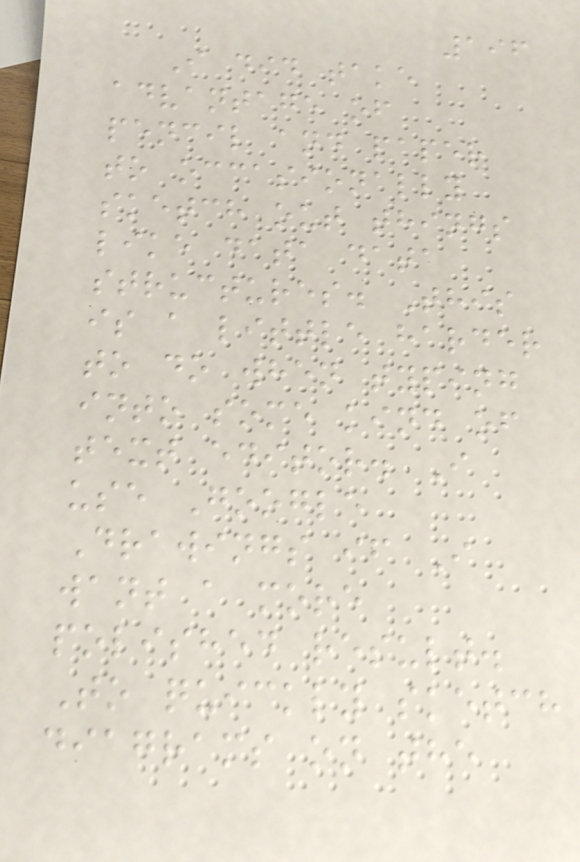196
I did take
advantage of
pencil and paper
to occasionally
sketch out things
like data data
structures. This
is a little harder
to do when typing
into some kind of
text editor. I
use Google
Drawings if I
want a more
polished result.
To quickly sketch
diagrams on the
